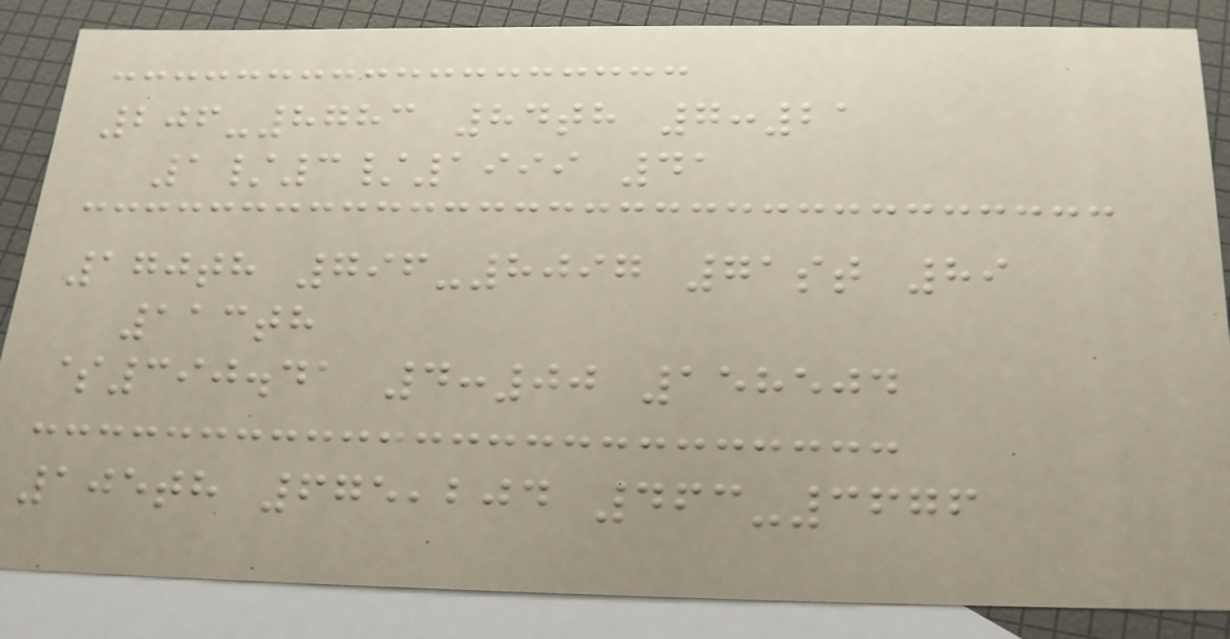206-8783 84th 7:21
1/3/1999 41
170th 796-8097 71st 89
113th
$390.41 4:00 158504
105th 675,204 463-3676
